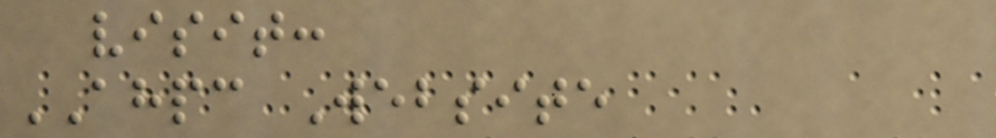visit:
AHPC Website
